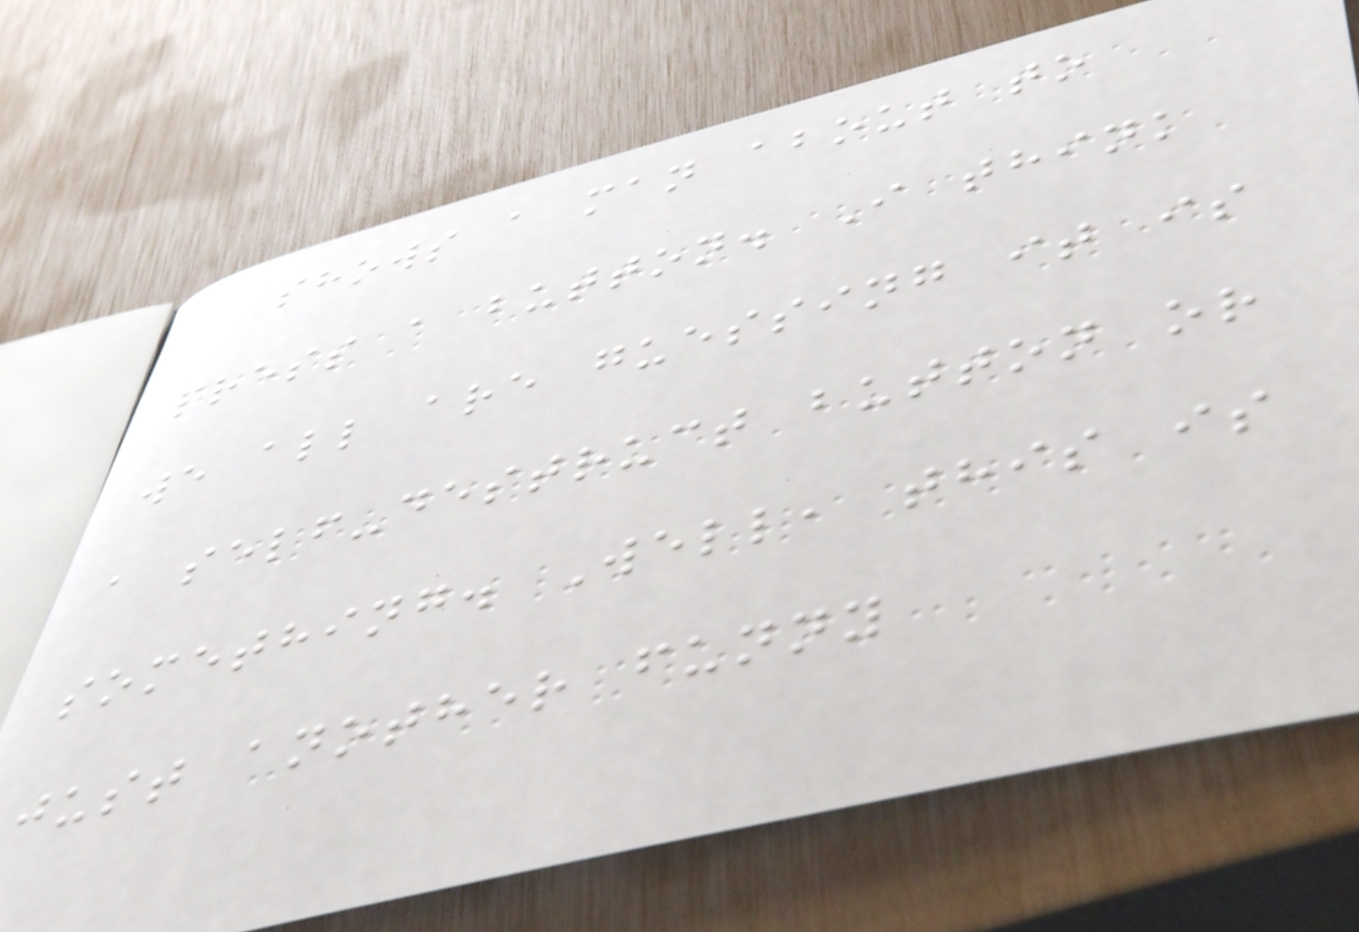shows a man about to
press a button. I think
we all are guessing it is
a self-destruct button or
something. Well, this is
just another funny
